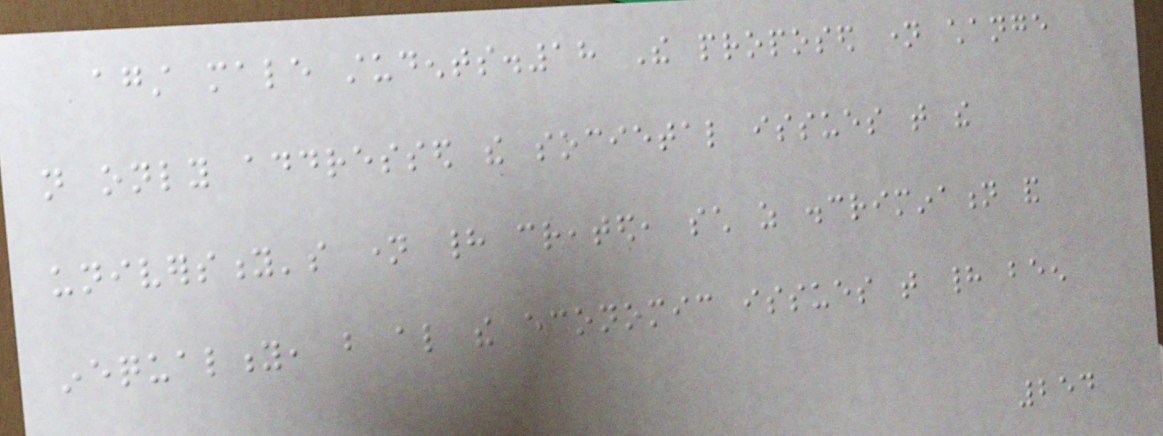against male students.18 The proposed name change
not only addressed the societal issues that the
university's name had created, such as discrimination and
inequality, but also the economic issues that had been
254
